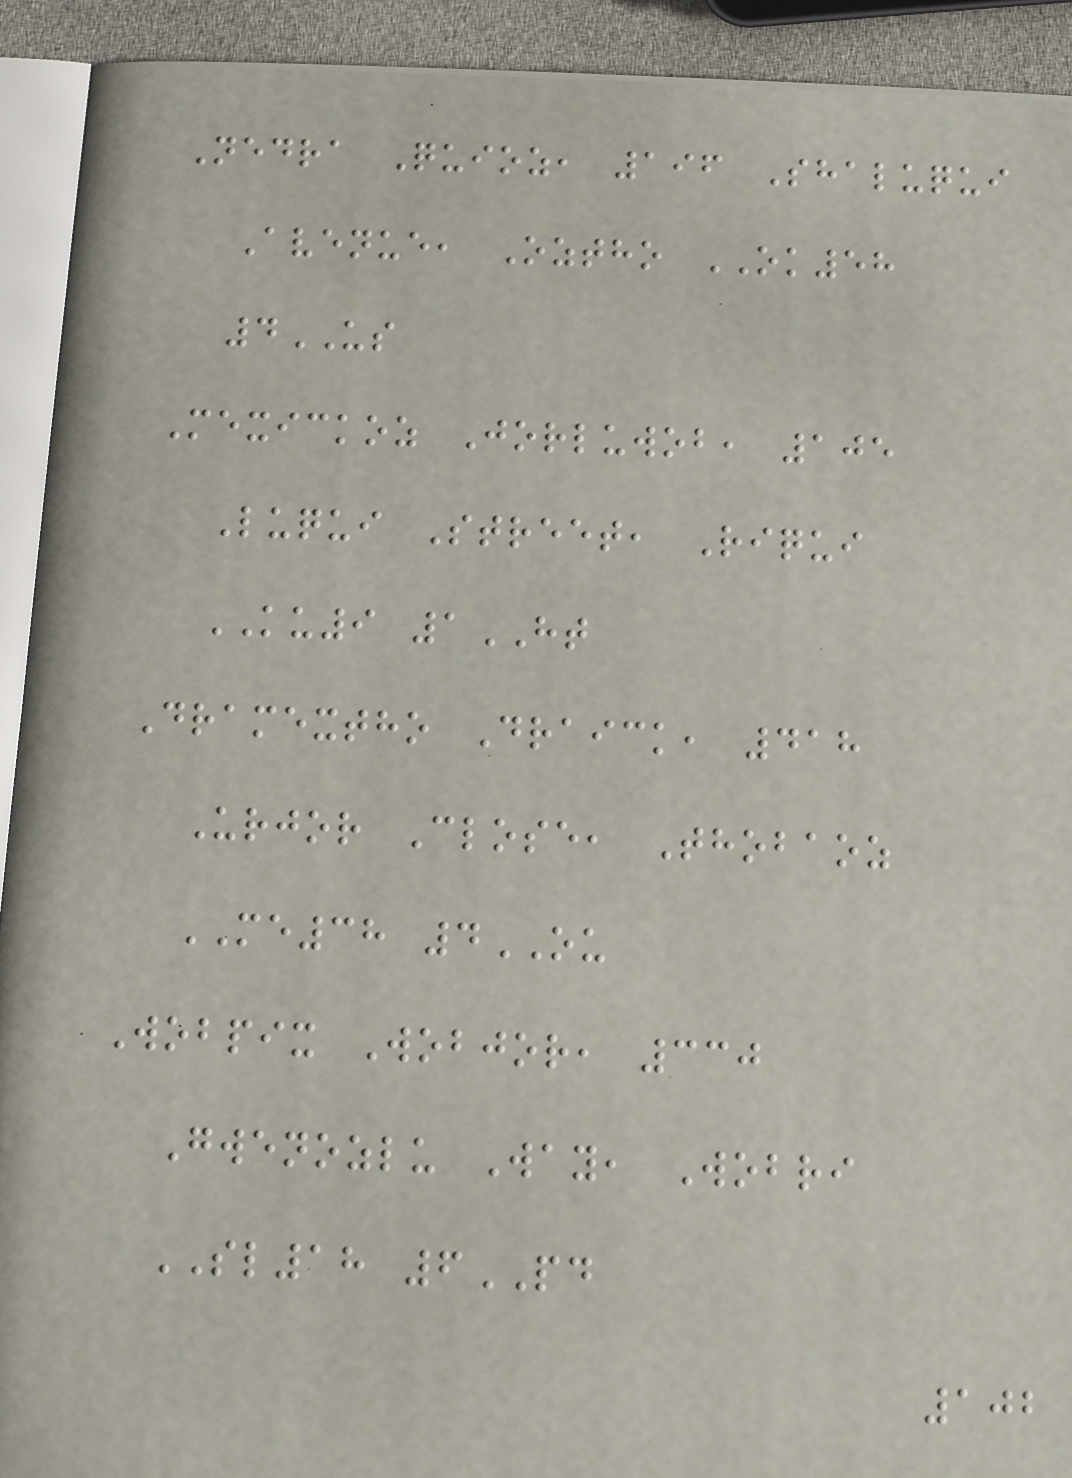Nedra Quioz, 196 Shaluqui
Avenue, Oztho OK58
4US
Mexickoz Jorluwob, 105
Luqui Street, Riqui
KU9 1HT
Dramextho Draick, 418
Urjor Close, Thobaoz
ME38 4OU
Wobpix Wobjor, 330
Gwenozlu Way, Wobri
SL18 6PD
102
